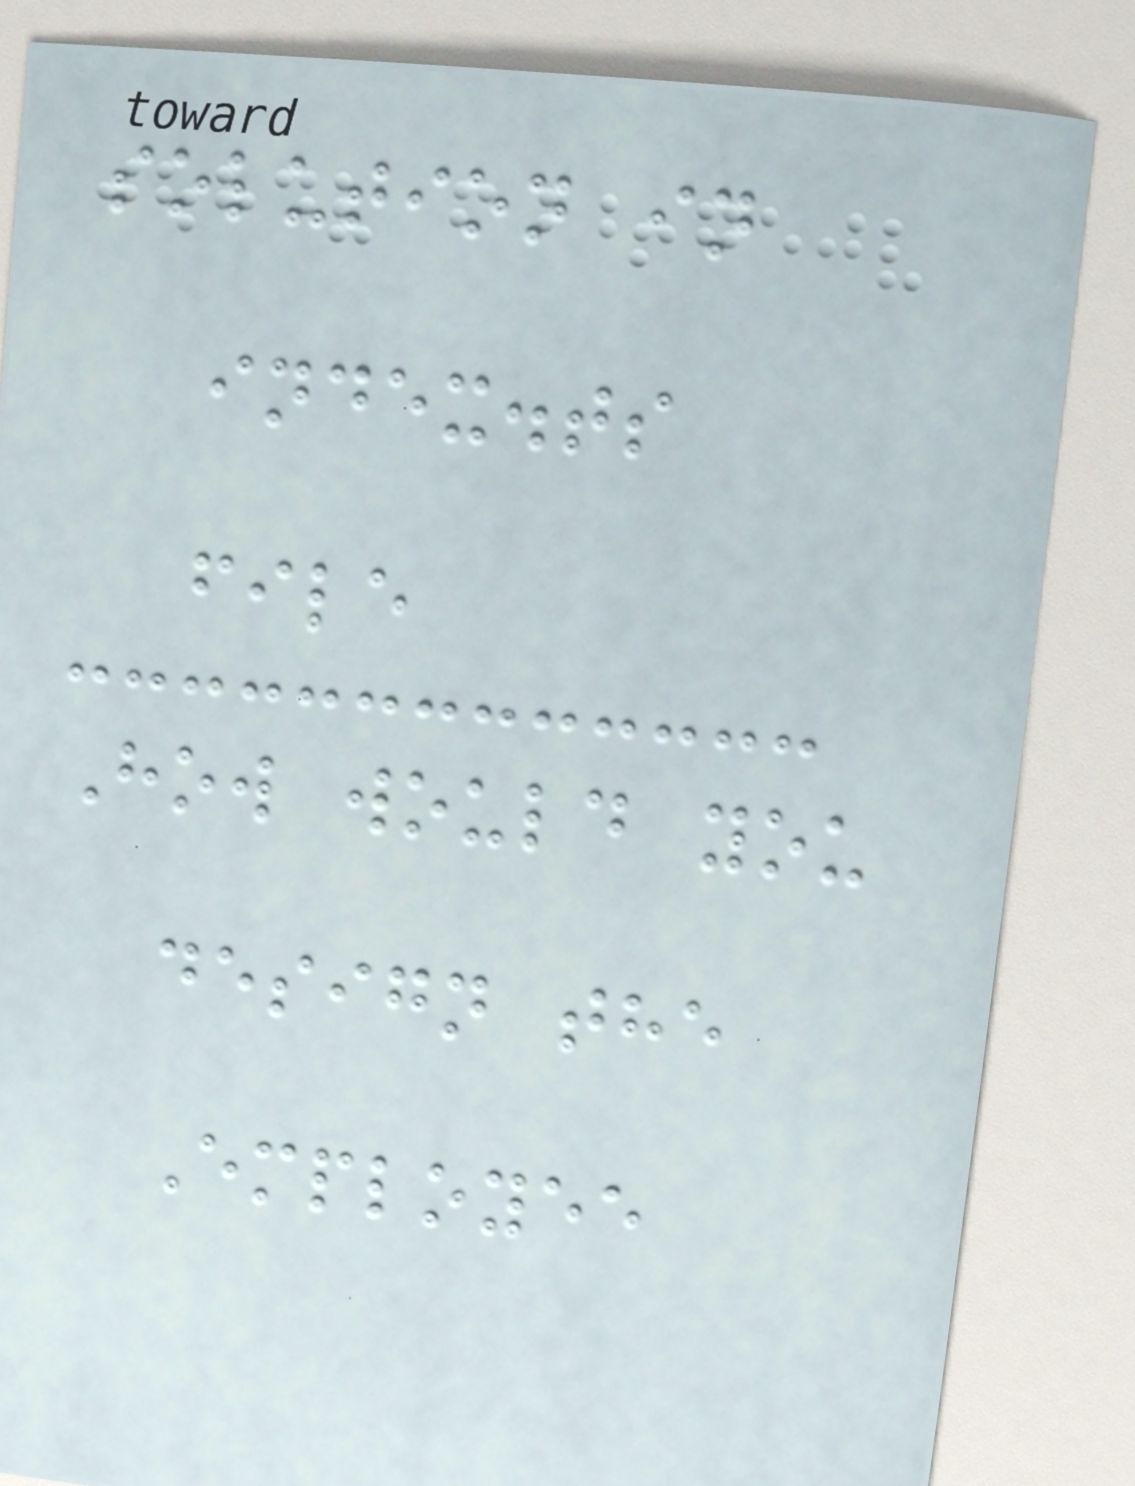solution in
index.ts
file
How would you
design the
Employee
